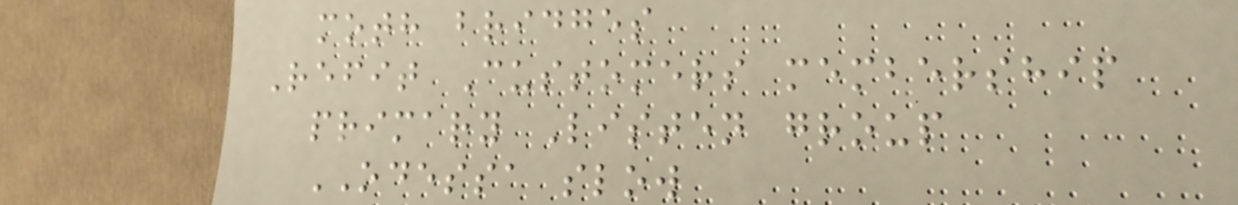moth bridges
Refit Customers membership
primary Listen group
ODESSA slow
